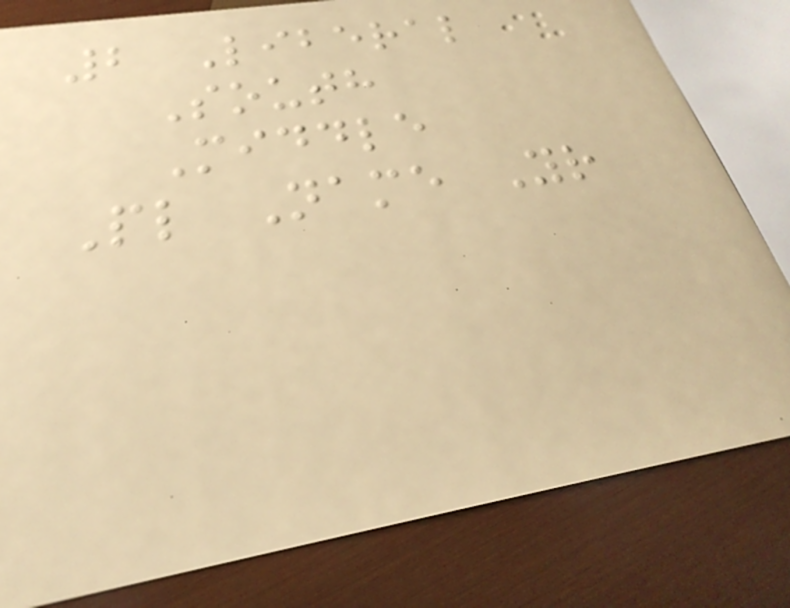2 Liberal
South
Middle
Pl Name Yr
